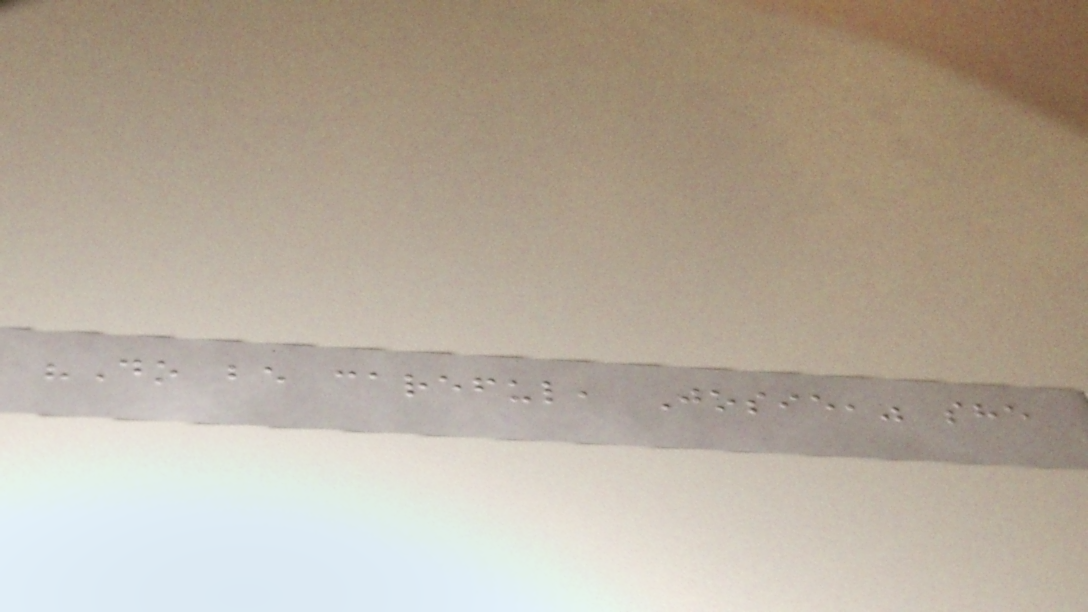"Do be careful, Josie," she
